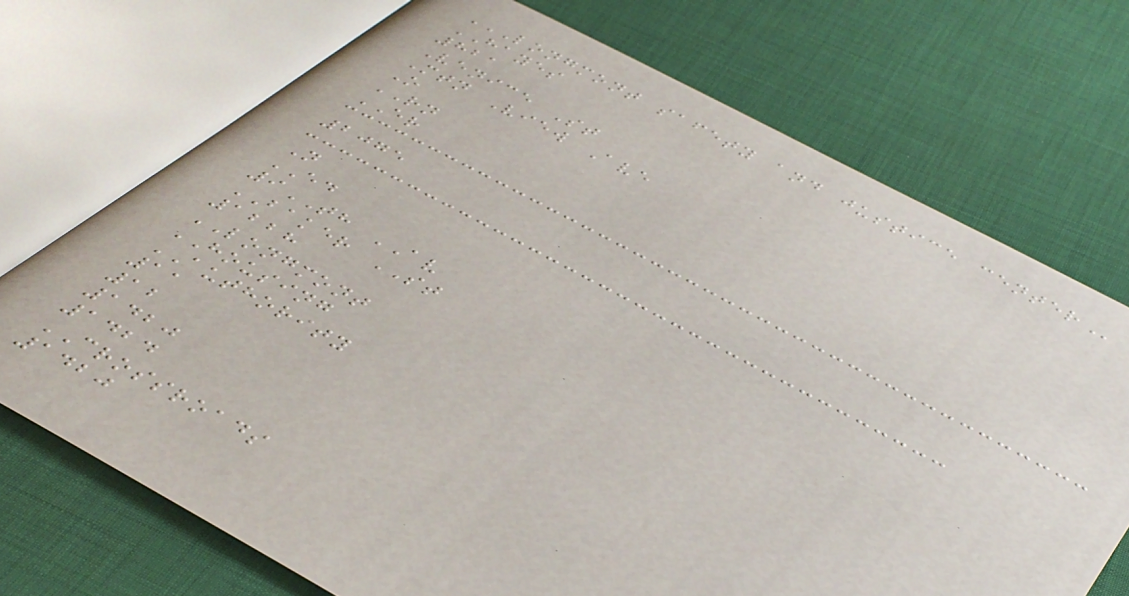LONGMONT SAFETY AND JUSTICE CENTER
HAYES
821
Venice St
Mtn View Ave
O
RN
ER
2075
N
ED
9TH AV
BAKER ST
1228
LONGMONT
HOUSING
AUTHORITY
11
12
1420
1424
CROSSROADS
1420
